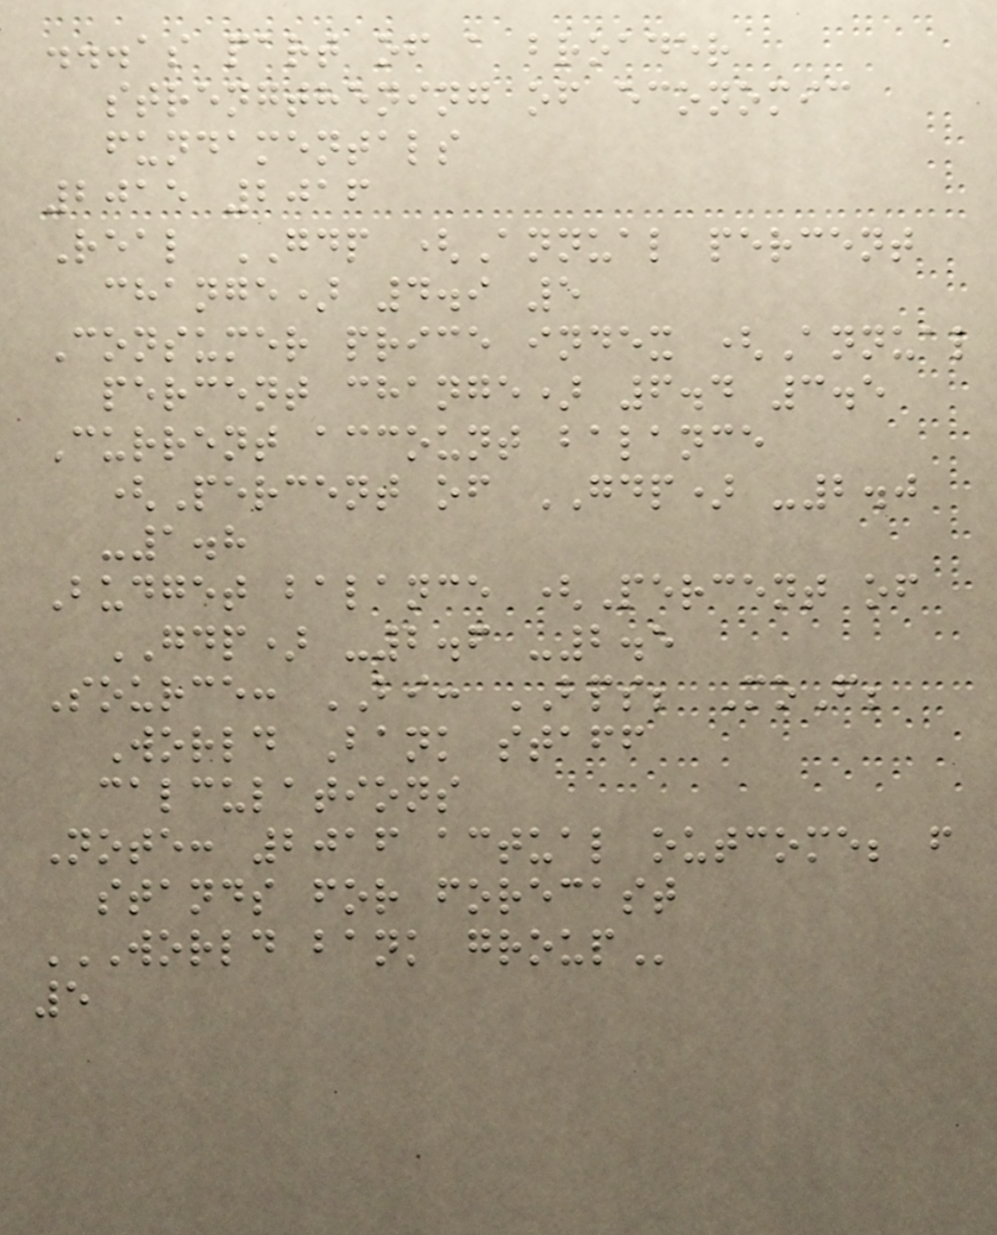...as part of a broader
strengthening of economic
fundamentals
2015 2016
Real GDP (Annual percent
change) 4.9 5
Consumer price index (Annual
percent change) 6.4 3.5
Current account balance
(Percent of GDP) -2.0
-1.8
Budget balance (Percent of
GDP) -2.6 -2.5
Source: BI: BPS; MoF;
World Bank staff
calculations
Note: 2016 actual outcome; f
stands for forecast
WORLD BANK GROUP
5
